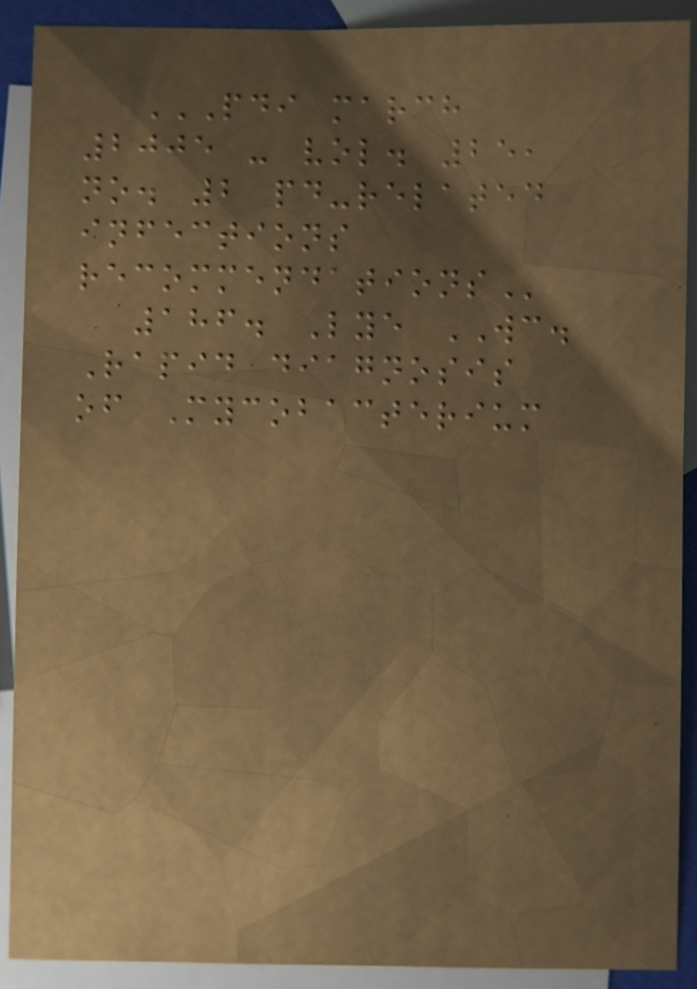PDI MARCH
2005 - VOL. 25,
NO. 2 PD-RELATED
INFECTIONS
RECOMMENDATIONS
186. Lye WC.
Rapid diagnosis
of Mycobacterium
